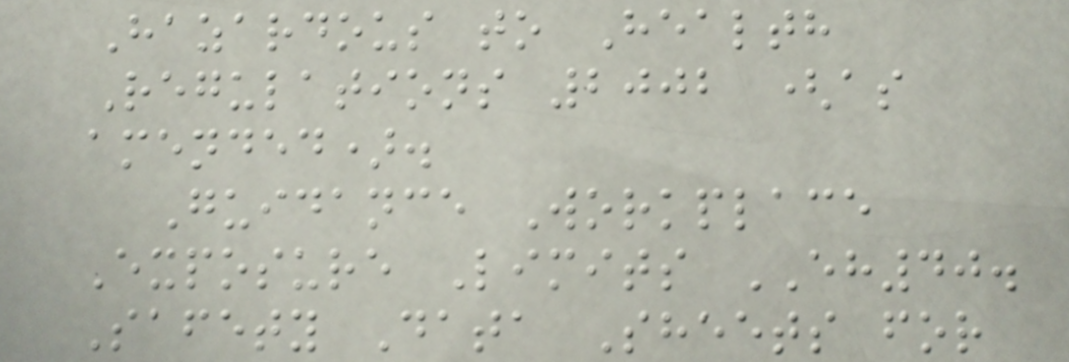Hazardous to Health
Regulations 2002 (as
amended).
Guidance Workplace
Exposure Limits EH40.
Safety Data Sheets for
